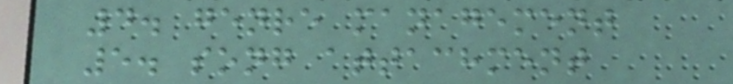4. genre management
5. song attachment
